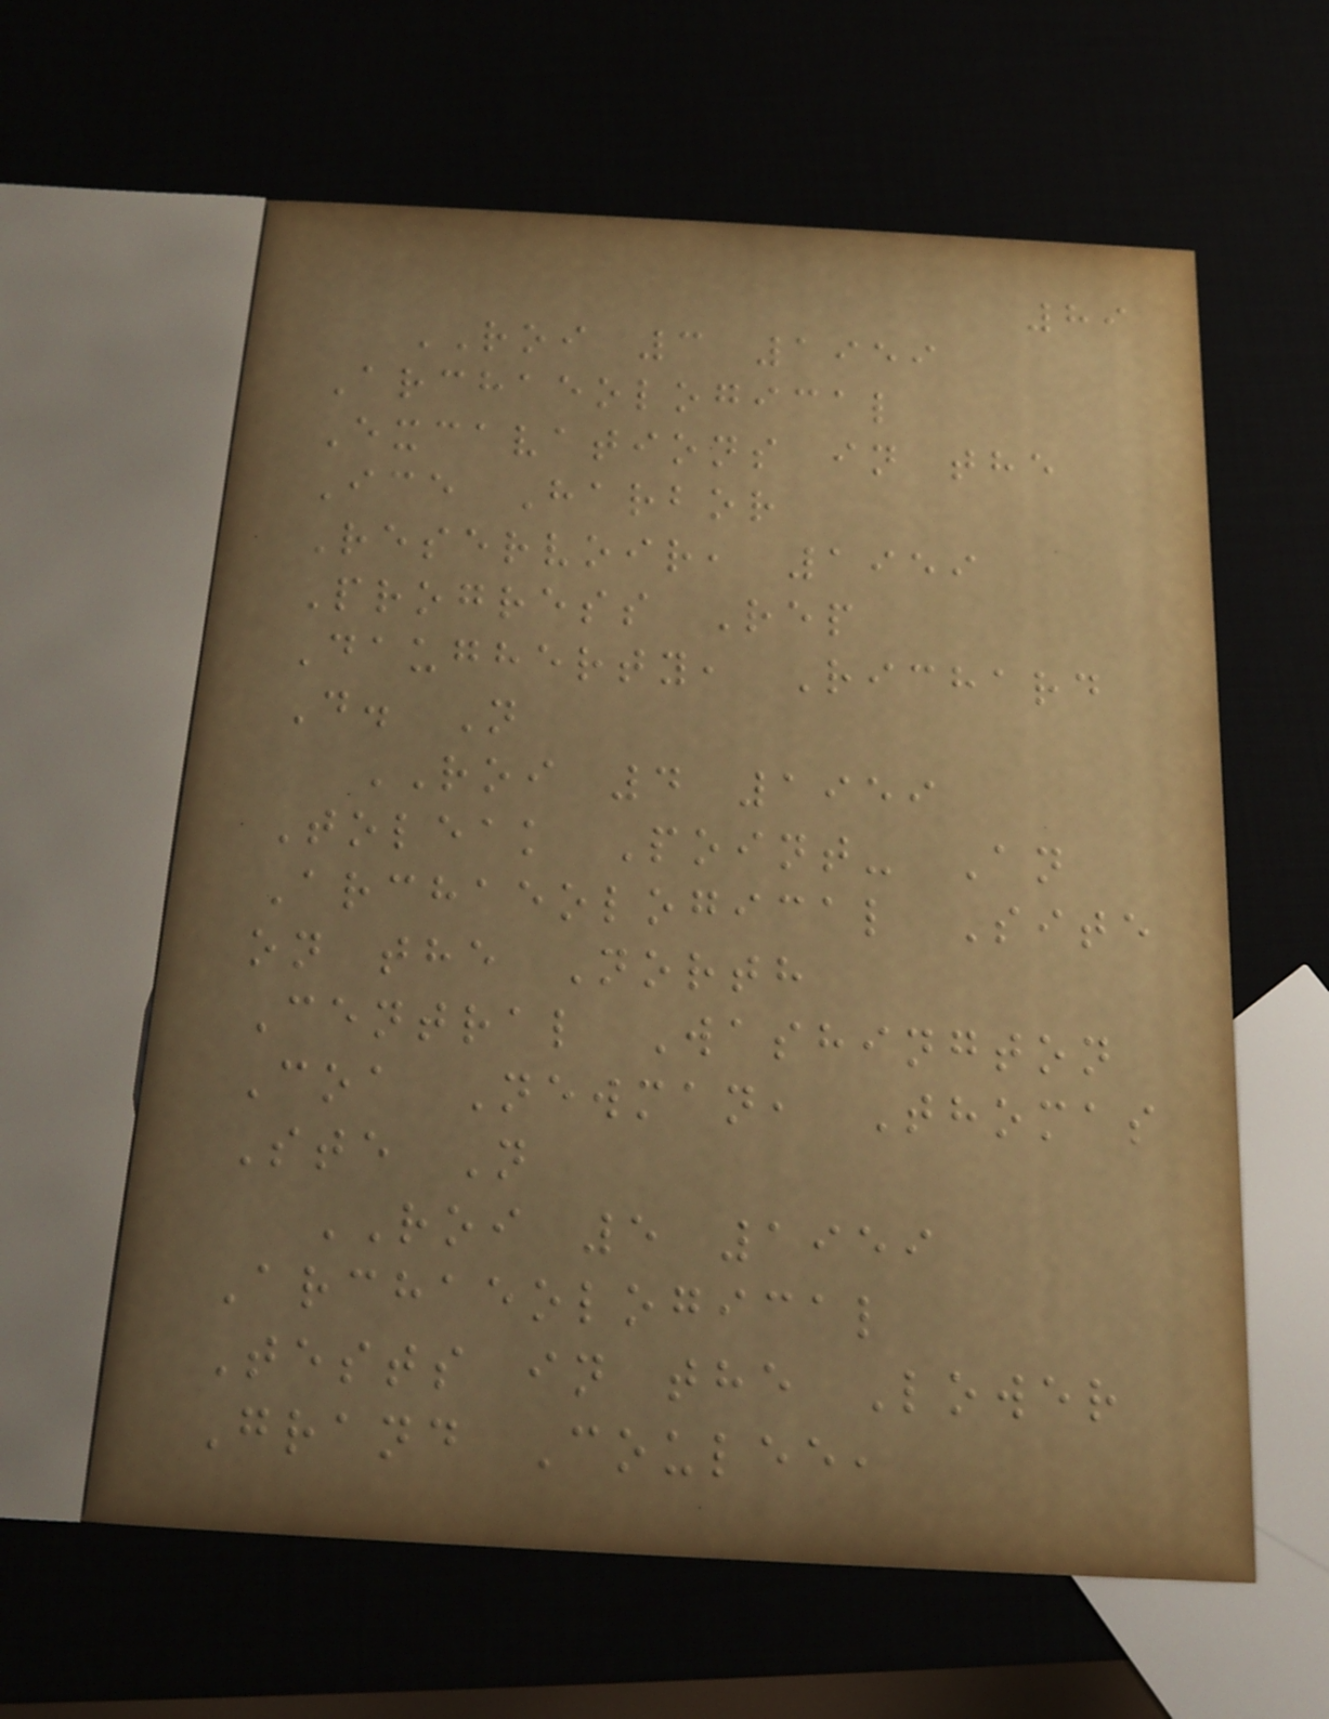89
ROI 3 1959
Archaeological
Excavations in the
Ice Harbor
Reservoir, 1959
Progress Rep
Daugherty, Richard
D. N
ROI 4 1959
Toleak Point- An
Archaeological Site
on the North
Central Washington
Coa Newman, Thomas
Ste N
ROI 5 1959
Archaeological
Tests in the Lower
Grand Coulee,
